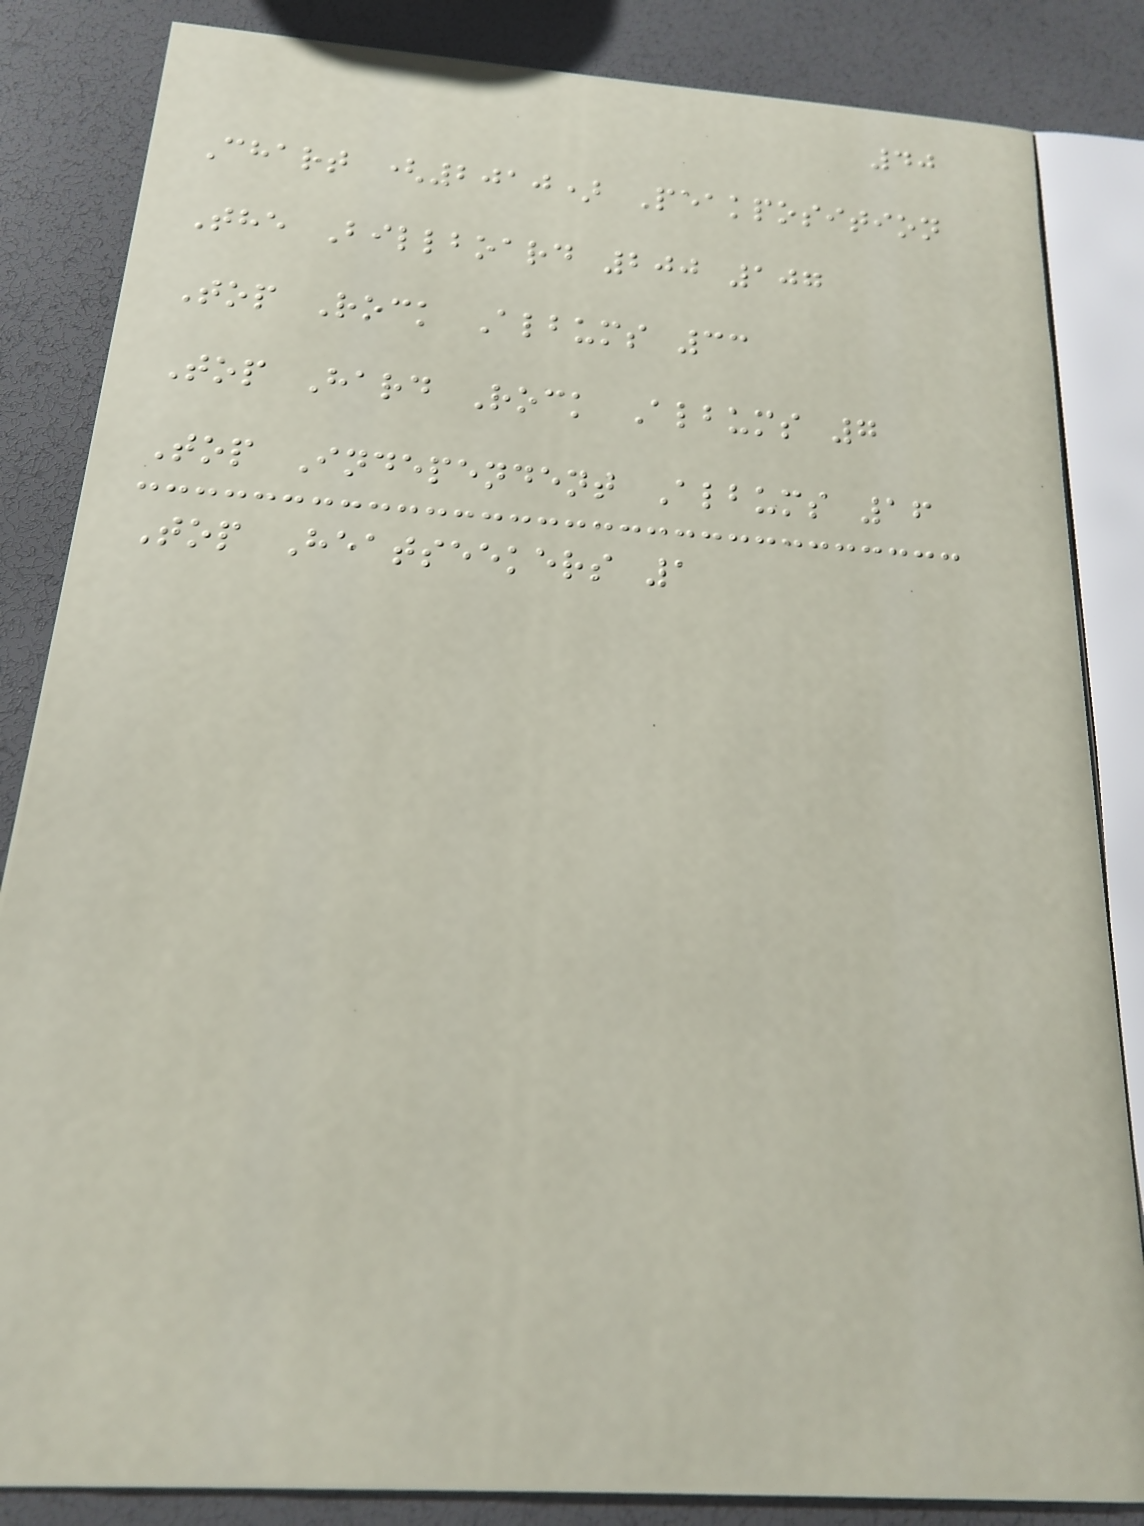40
Chart (2010) Peakposition
The Billboard 200 107
Top Rock Albums 33
Top Hard Rock Albums 7
Top Independent Albums 16
Top Heatseekers 1
